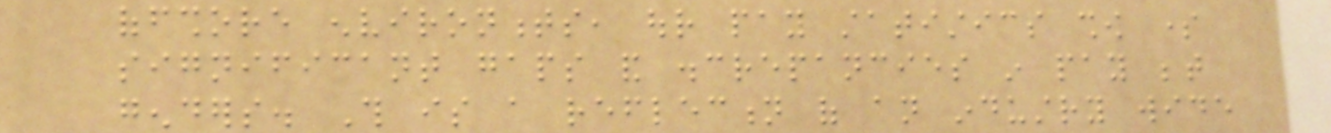offshore environments, our pay statistics show some
significant gaps and discrepancies in pay between
genders. This is a reflection of an industry wide
